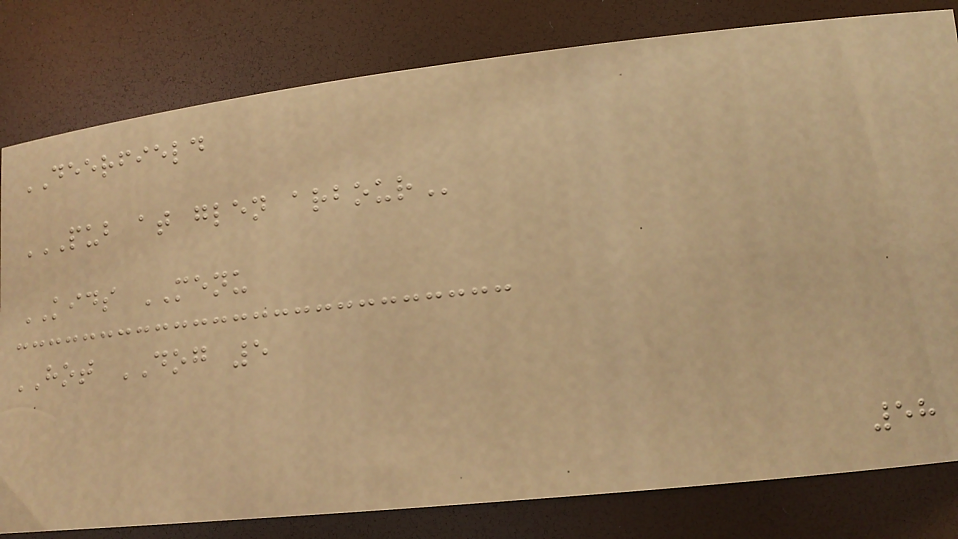DEERFIELD
PUB AT GLEN ARBOUR
KIDS MENU
HOT DOG 5
58
